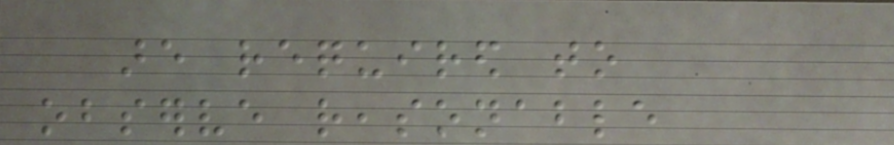are required to
observe reasonable
